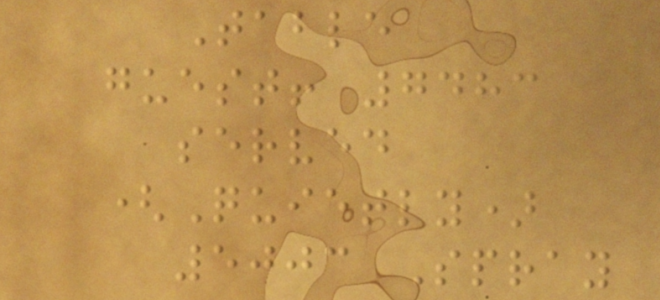Table
guest! 7483
served
(Quietly)
5003 Spray
